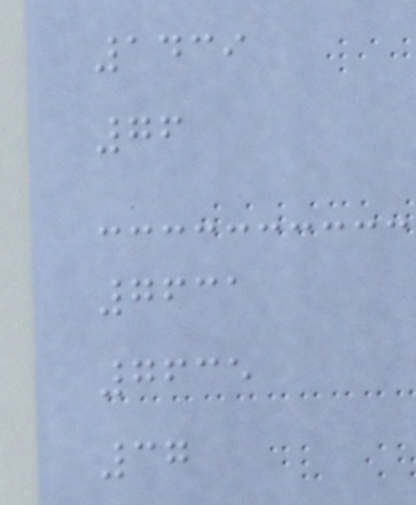1439
76
7631
7635
37
